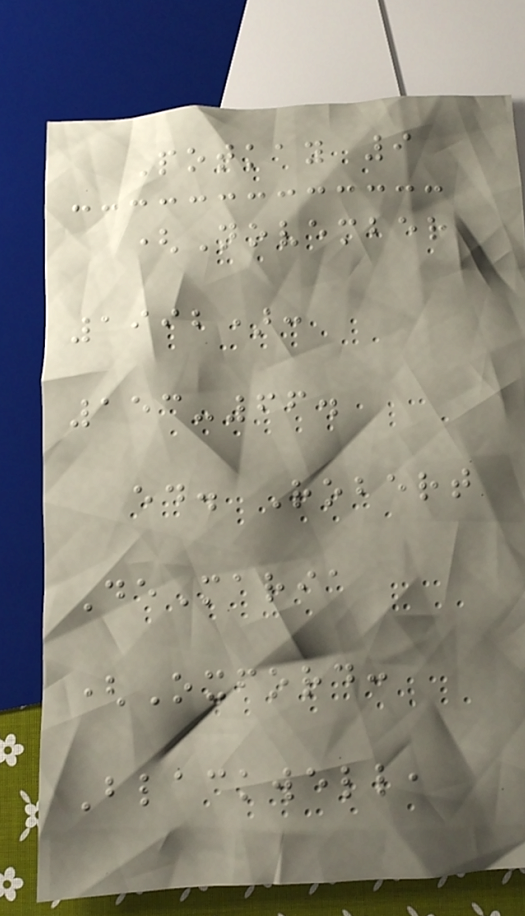Potkay 9
(November
1992):
153-66.
ed. Robert
DeMaria
(Oxford:
Blackwell,
